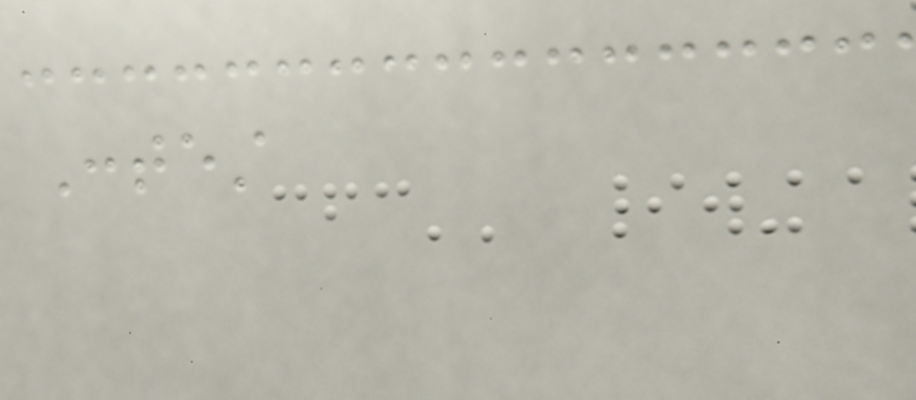Contest
